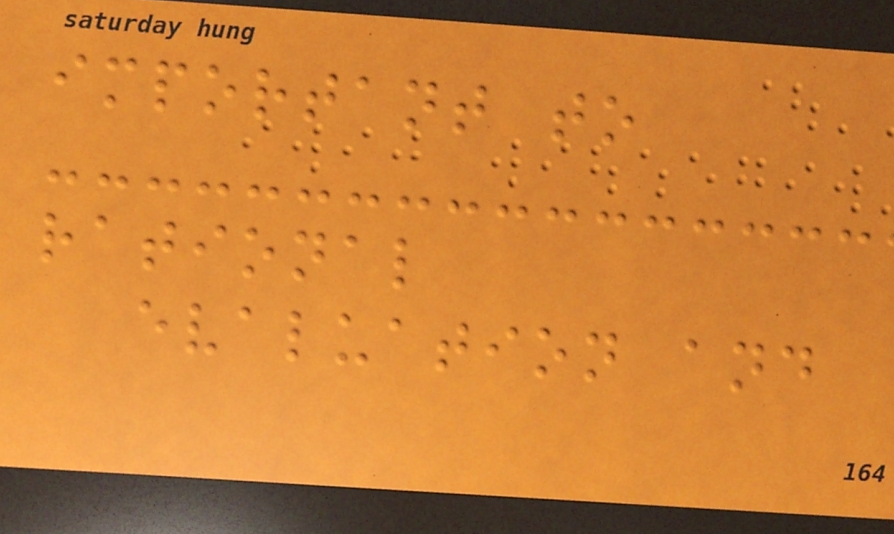important to
rational
evaluation and
